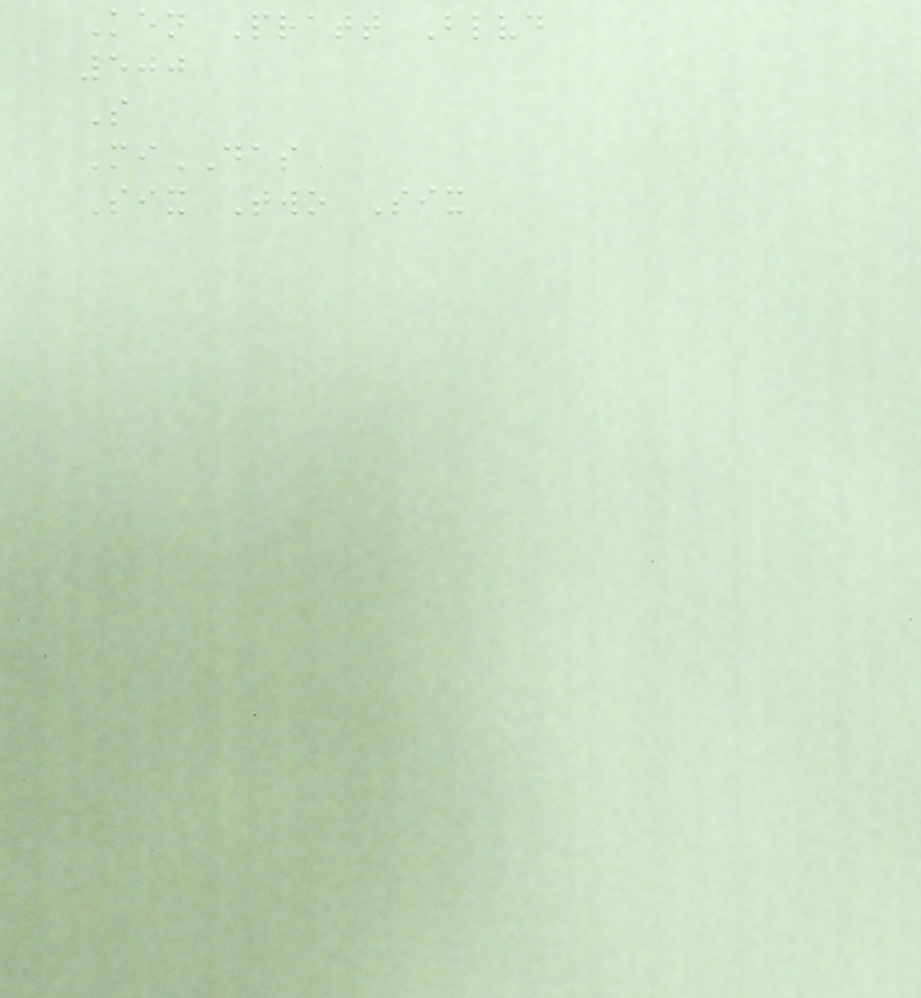Ken Pratt Blvd
500
S
MiDAS
Six Two Six
